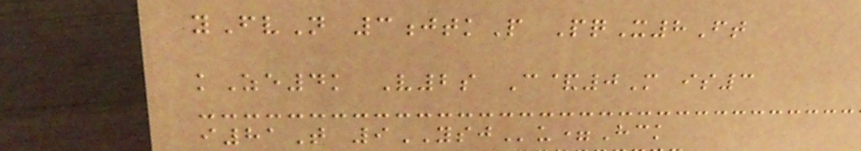yFvN 3jtkP PqX8Ft
kZe4k V2s C&0M is3
i81T 9YSJu=Hck
